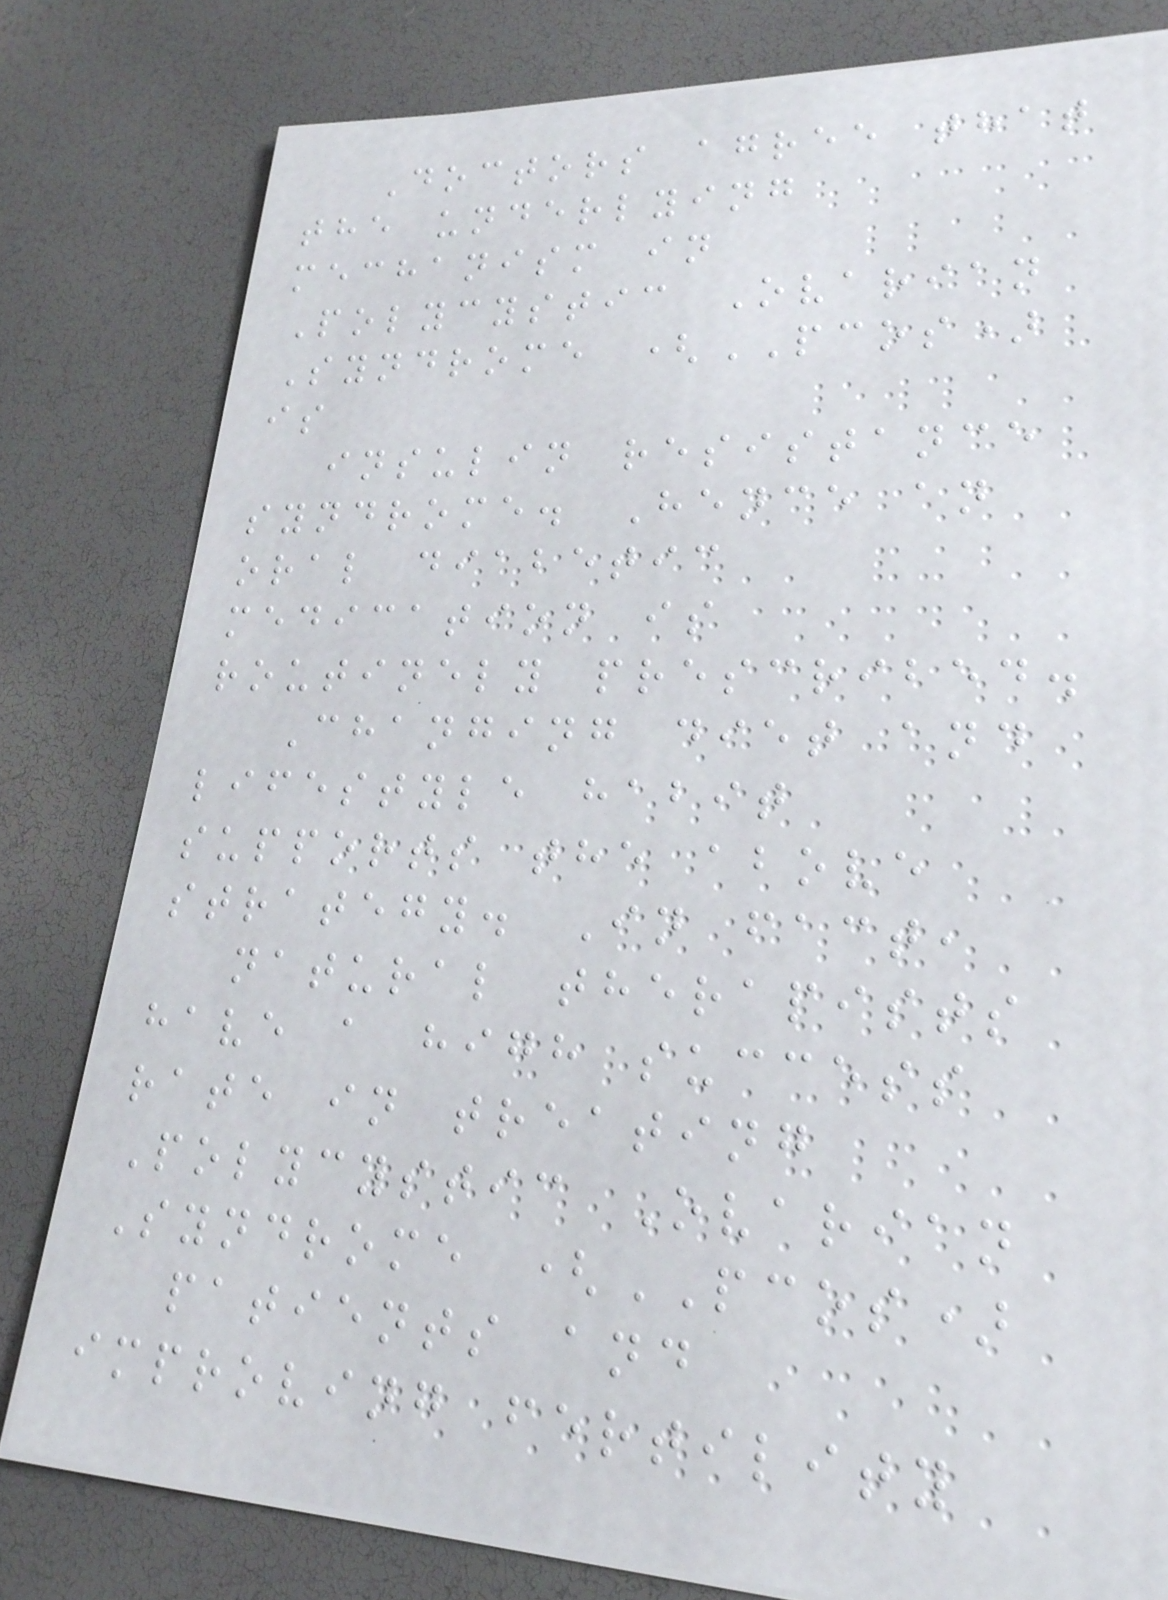Doctors agree that
the underlying
mechanism in
Polycystic Ovarian
Syndrome (PCOS)
is
insulin resistance
syndrome. Hence an
oral diabetic
medication is
routinely prescribed.
Changing diet and
lifestyle habit
supports the above
strategy. In fact,
natural therapists
have a high success
rate in treating
Polycystic Ovarian
Syndrome (PCOS)
patients and
improving fertility
